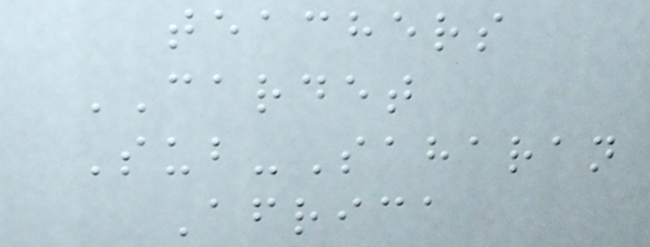teachers
CARDET
Sub-Saharan
Africa
